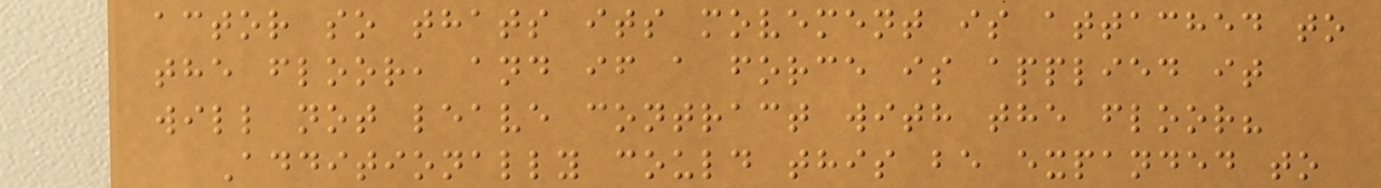actor so thats its movement is attached to
the floor, and if a force is applied it
will not leave contract with the floor?
Additionally could this be expanded to
